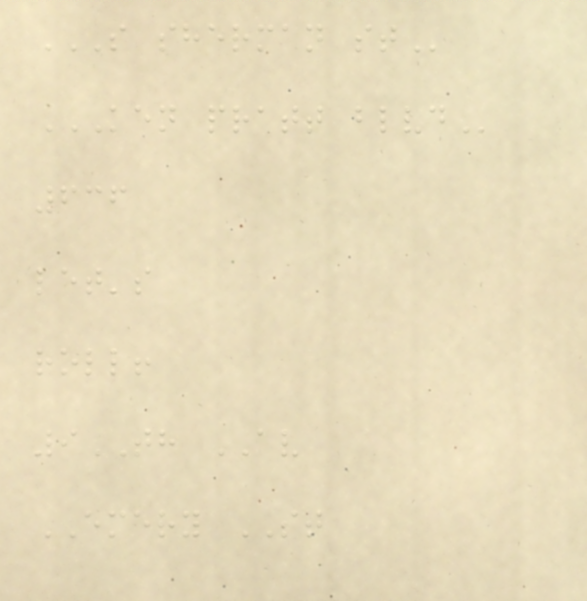S SHERMAN ST
KEN PRATT BLVD
636
let's
roll!
9TH AV
EMERY ST
